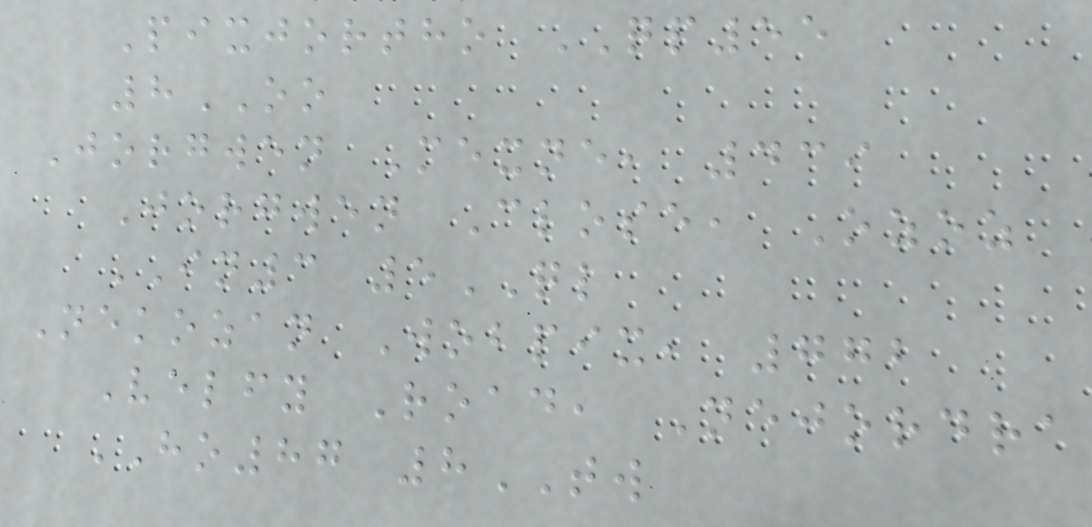Pixjortho QP55
8OO
Jorgwen Mexne, 439
Jorgwen Close, Ozoz
IN3 5QL
Nekozan Wobpix, 772
Velfy Road, Nejordra
HO87 8TW
